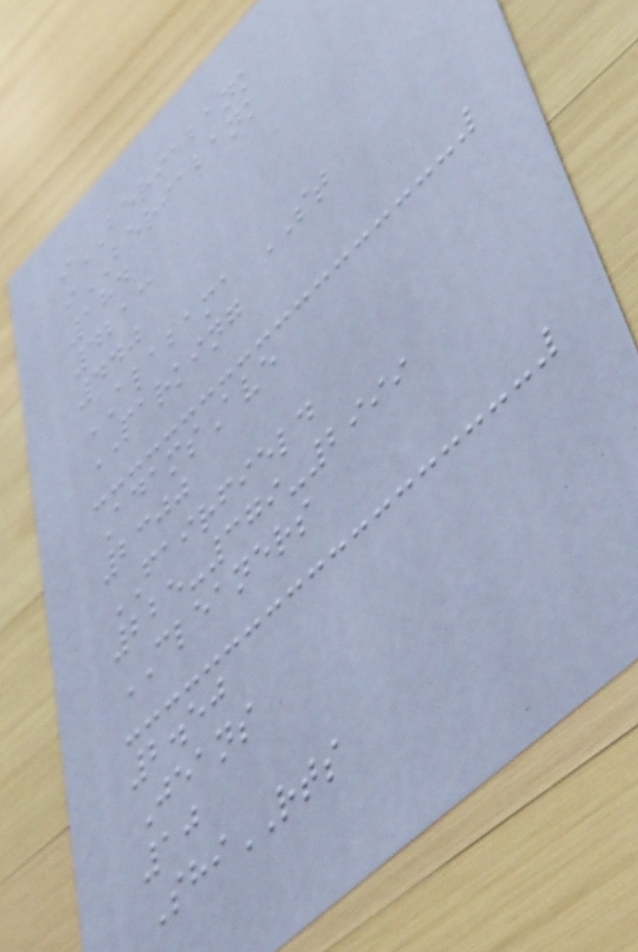iBERIABANK
iBERIABANK
184
4213
440
ALABAMA ST
PARKING
AdamsAve
2300
FAIRFIELD
225-379-2999
CLEANERS
2.50
Jeans
10
ShiRTS
